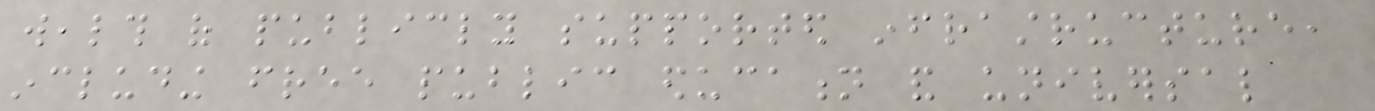wealth of publicly supported infrastructure,
including free public education and universal
